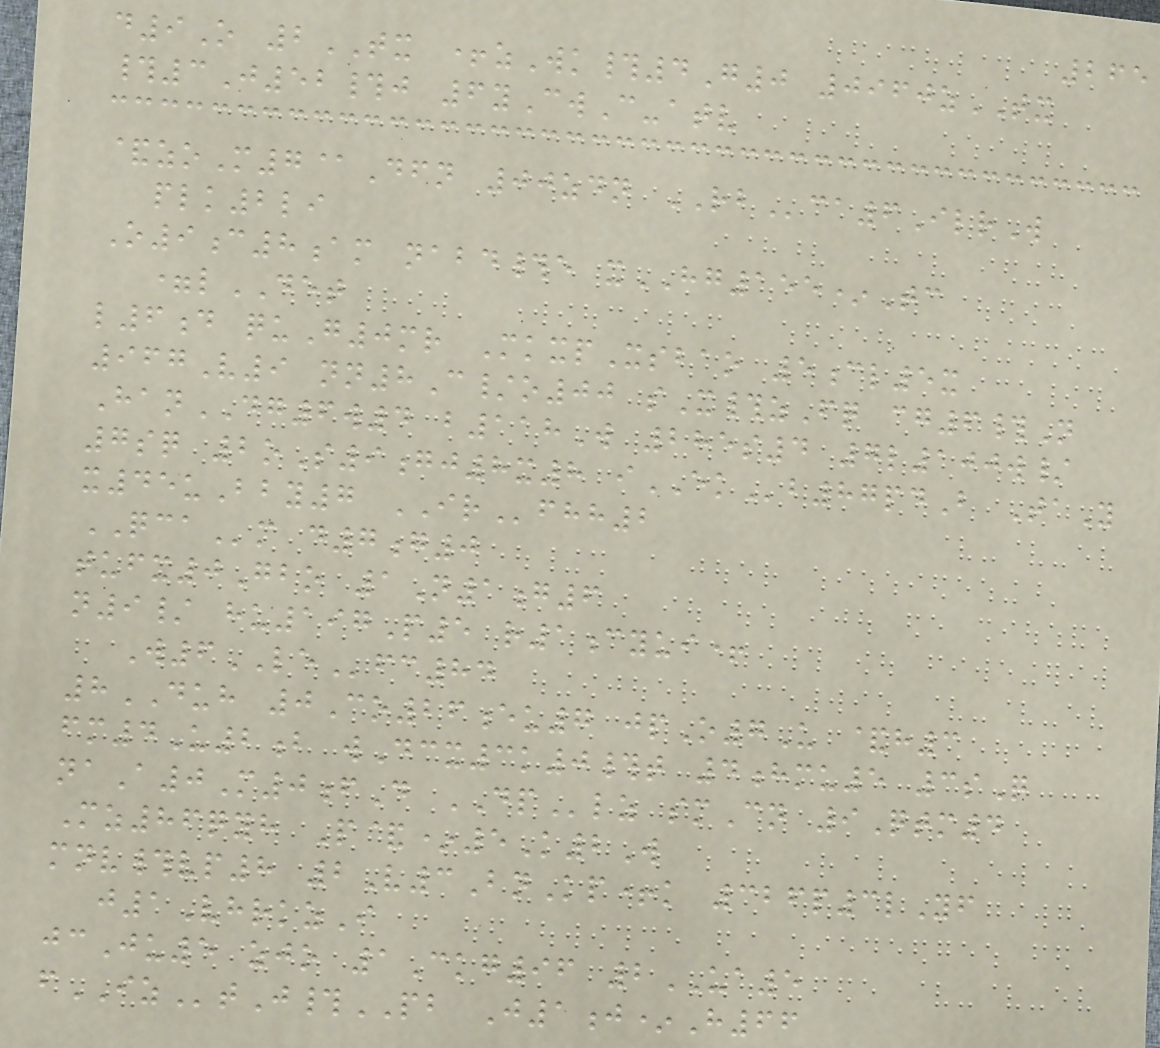265
d9O 2TX +zWk#4G0 0960zTX
#3J52#j 6yCwC-atv
&zoM7@Dfn 00zdn RBca6IlrW
plk2li
O9c8am nabd#e xHG155*Tc
=lDET
l6d quG0mr MkxpXsbao 5cl5x
967V9 nn8C/o00 sX#zFq cg6#N
HanDG6w4 b118W 285s4 7l100w/
7sq 2oS9gj8x8 iEKb87pdB TaY
x45uBby7 IRfhh2
QCAm d7g0
tufx0Gbo 1N1g6
n9/ hu197P5 r1cyui+
W6LEfc84
8DUH 0Co26eu7 jpO7U &h3
fm4U2b wDcx3k0#t 4hmu5 3sQ
naA0M0fD DPlz smCn 9Qtm4
Mz86qyh P&*5K2W
mnv#vp8 2V3BnKp+k 326p3lYf
j1VhrkzI
jcJu5 zjo 1Ckg96 2UA5
fIZtJ#PB J1j*H66
